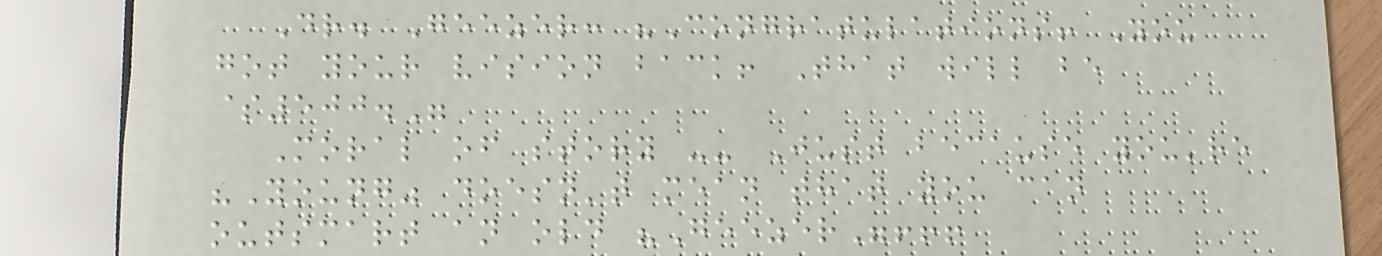Dr. Geezer: "Congratulations! You
got your vision back! That will be
$500."
Moral of story -- Just because you're
"Young" doesn't mean that you can
outsmart an old "Geezer"!!!
